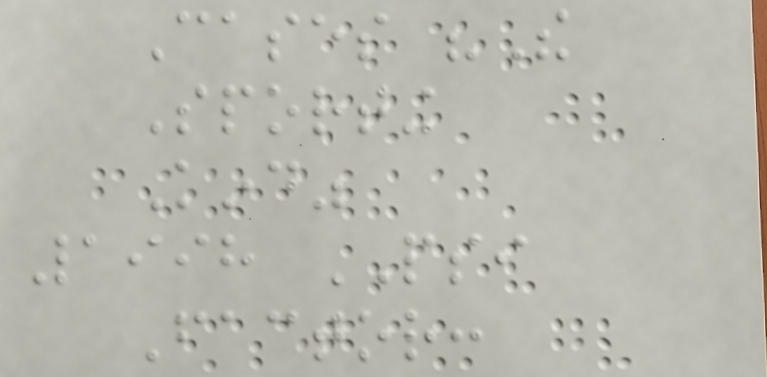Cases "The
Sporting
Kind"
1998 PSI
Factor:
